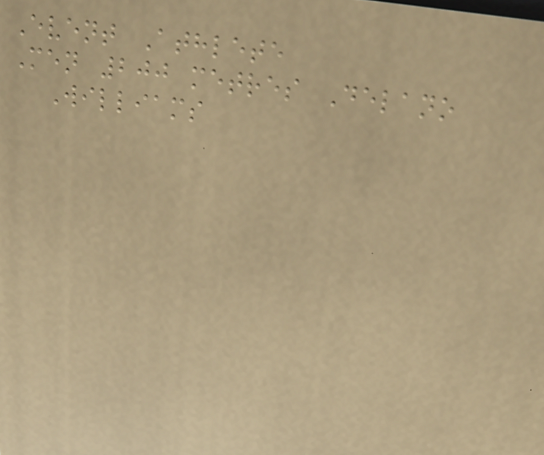Event Athlete
Men 200 metres Delano
Williams
